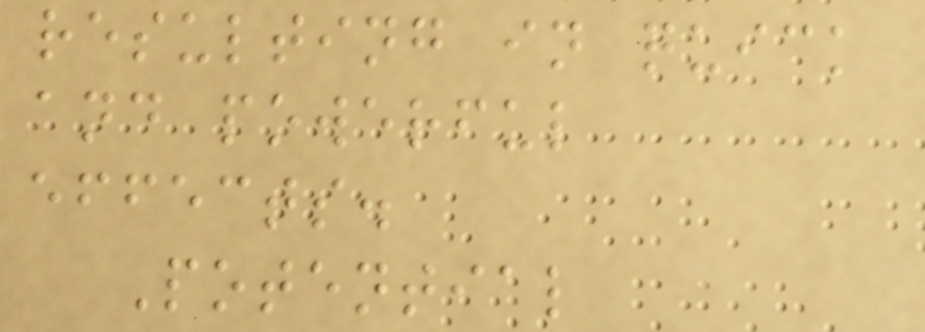resulting in quick
and powerful
effects.
Potential
